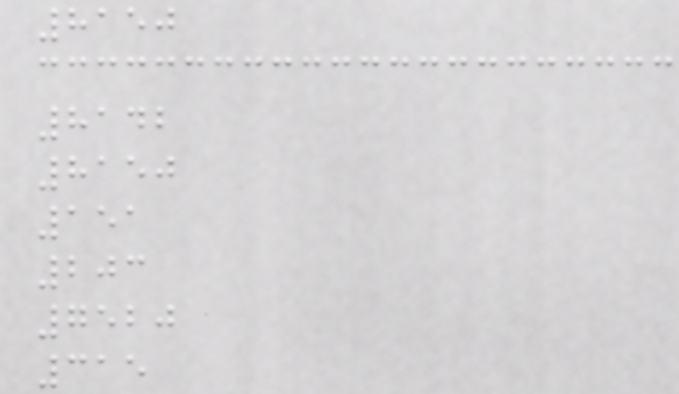8150
8142
8150
151
203
7520
315
